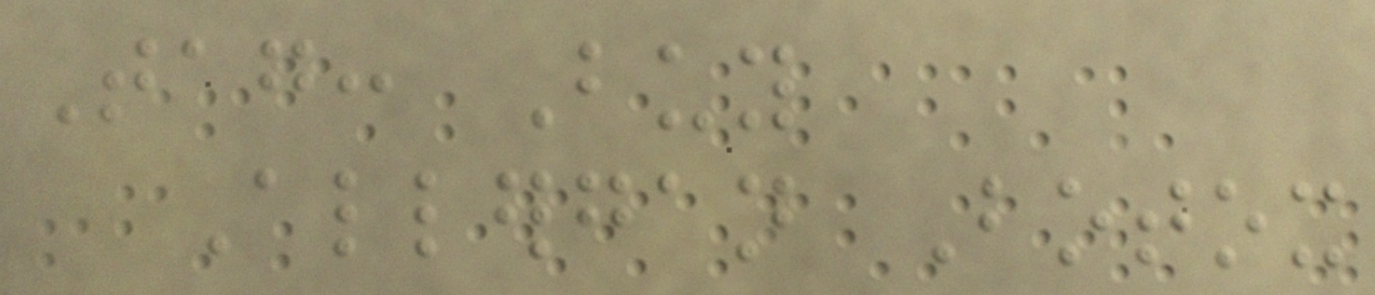Tag: Buy
Allergan Botox
